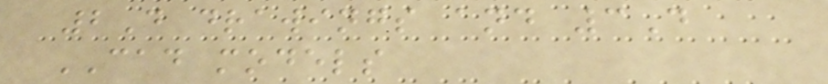2D drawings and 3D
CAD models
